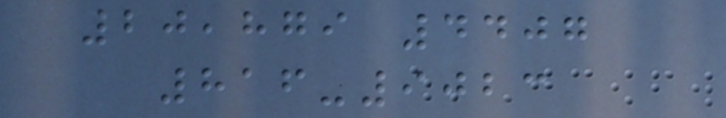20,879 4407
816-9023
